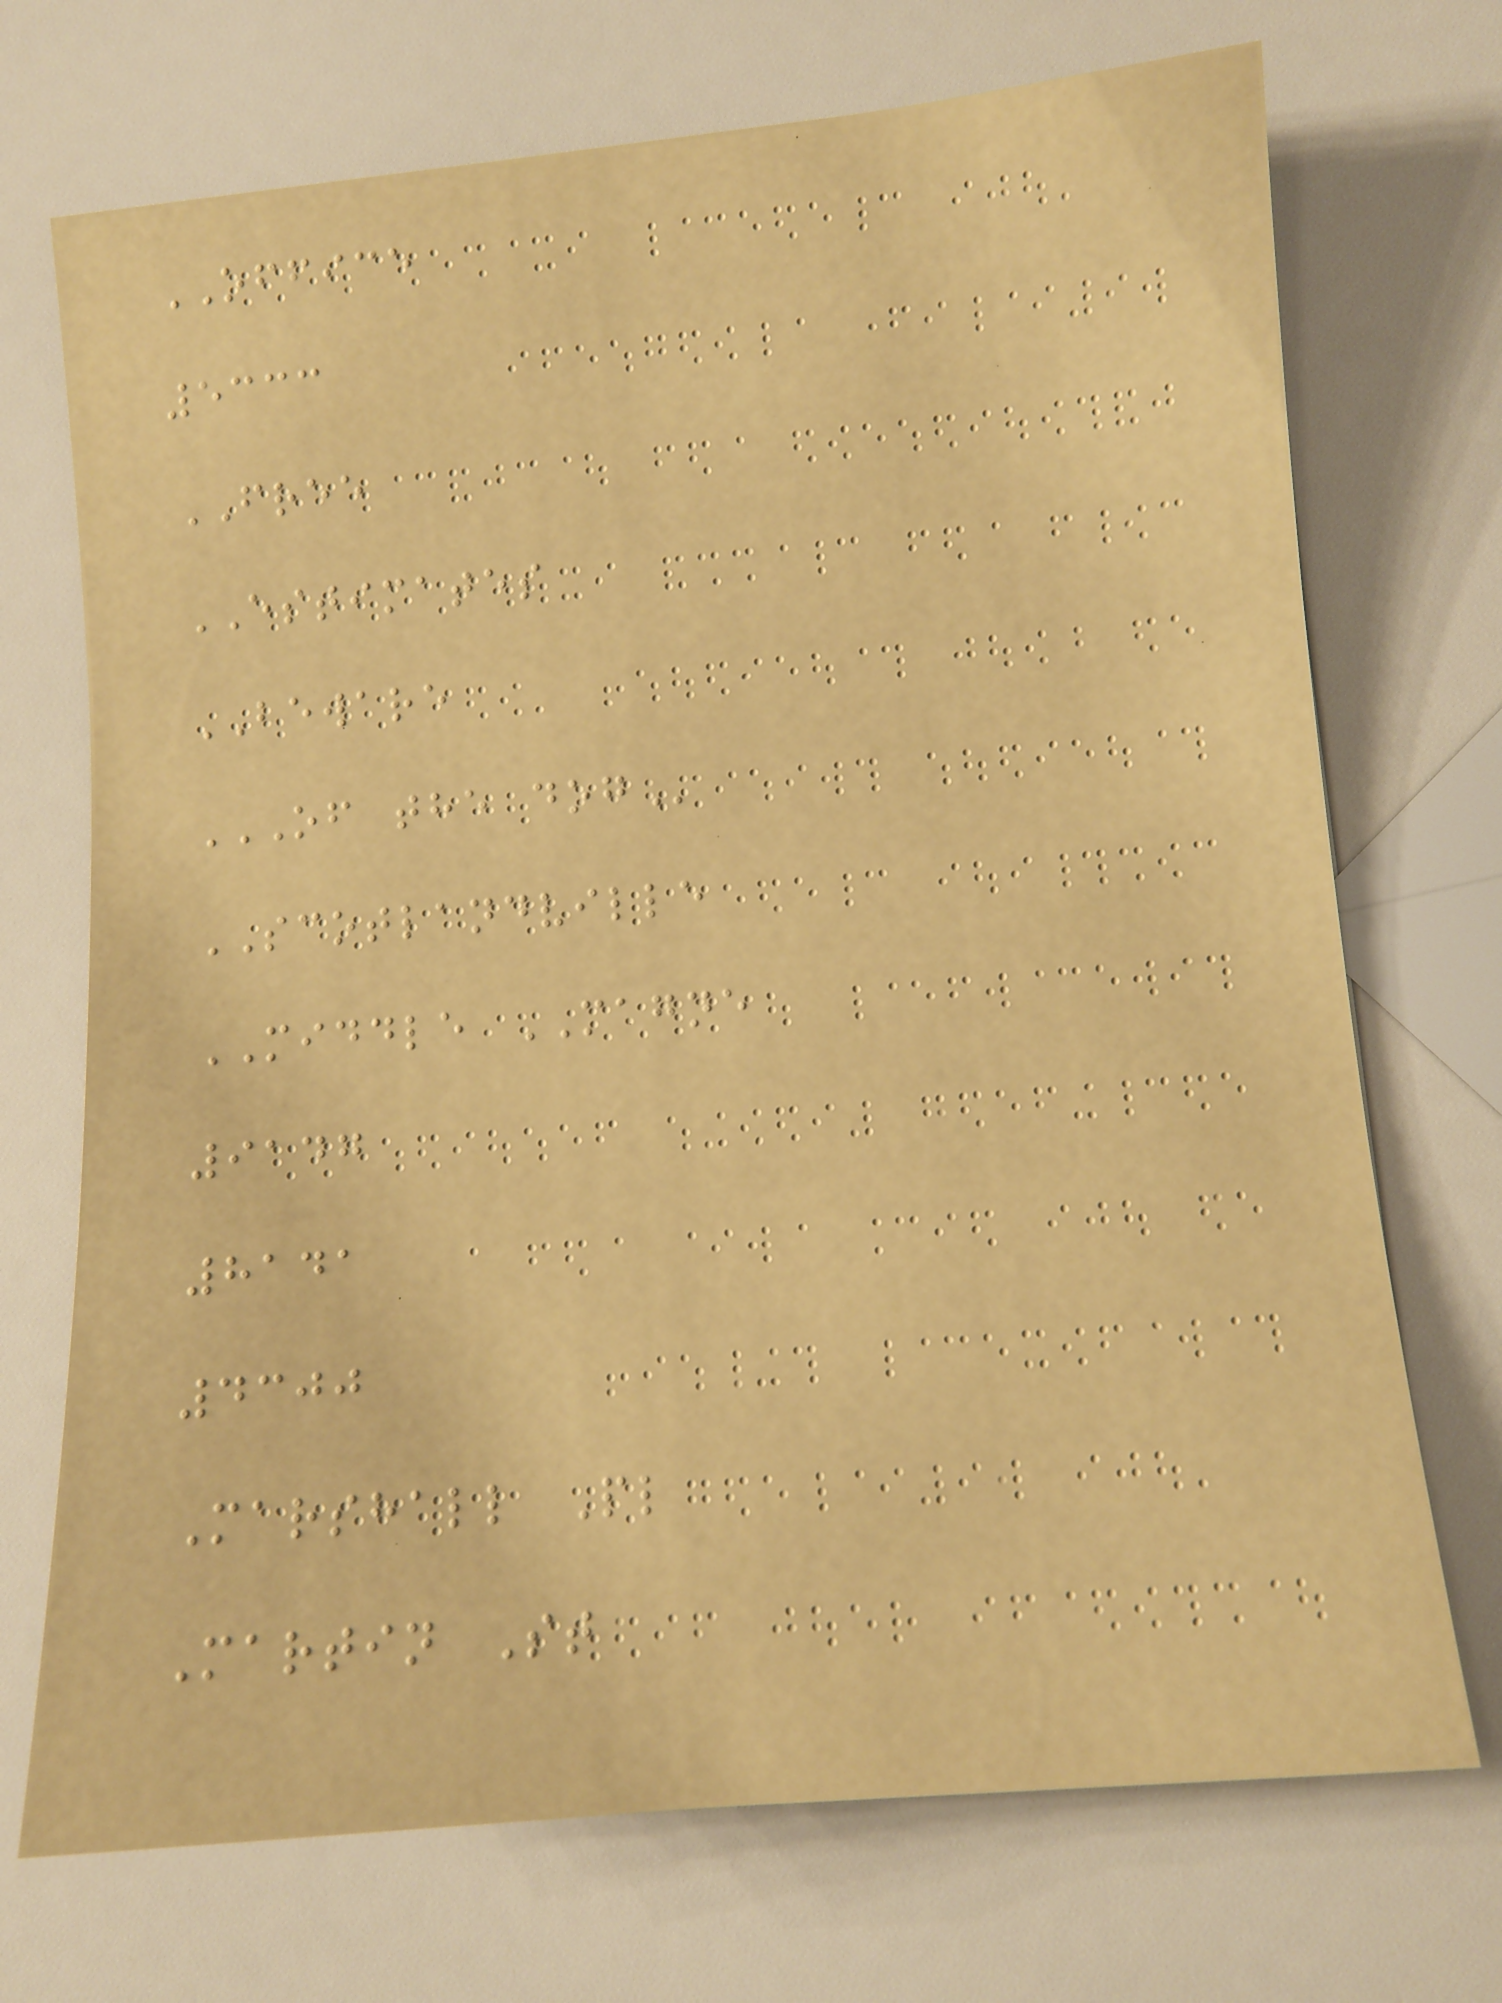OFFICE
5333
FREE
ESTIMATES
BEWARE
OF THE DOG
SCOTLANDVILLE
MIDDLE MAGNE
9147
8141
4300
Marshall Pl
Martin St
